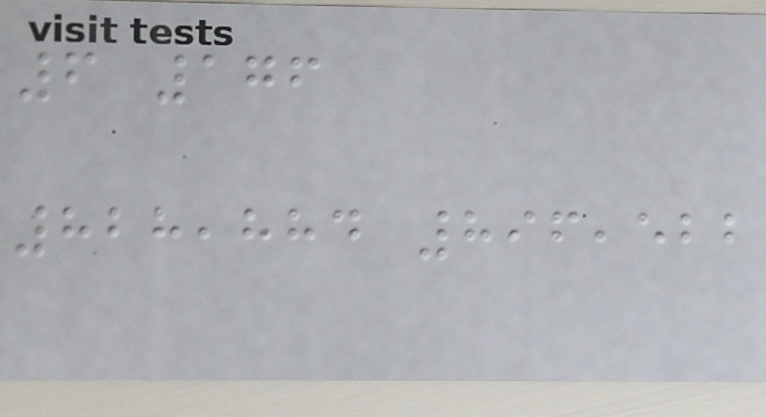6 176
828,884 896,522
